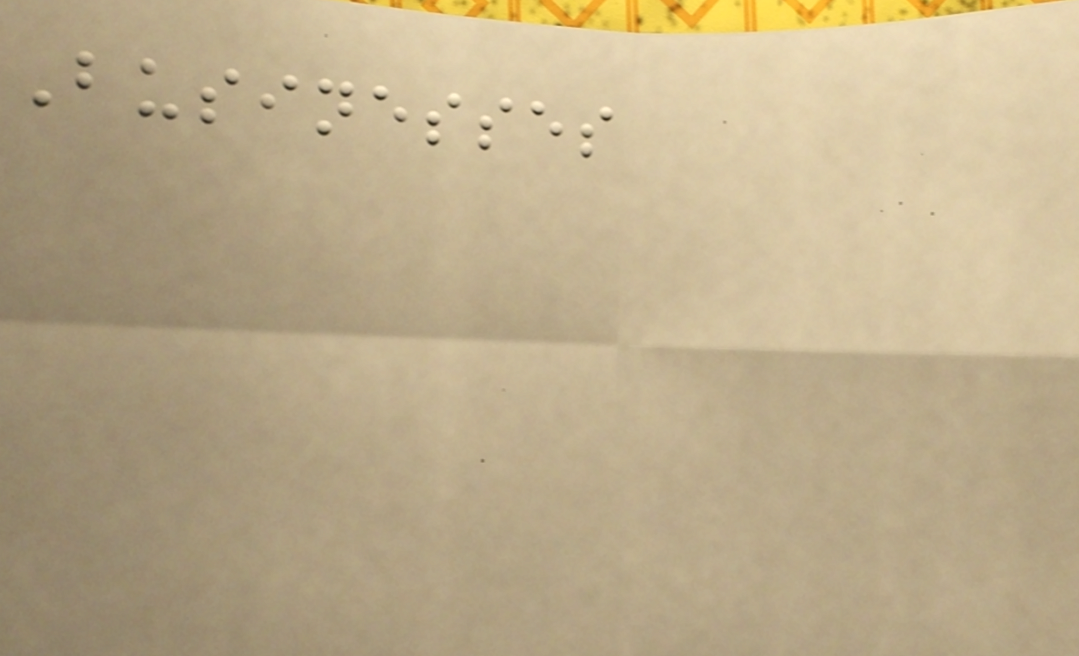Businesses
